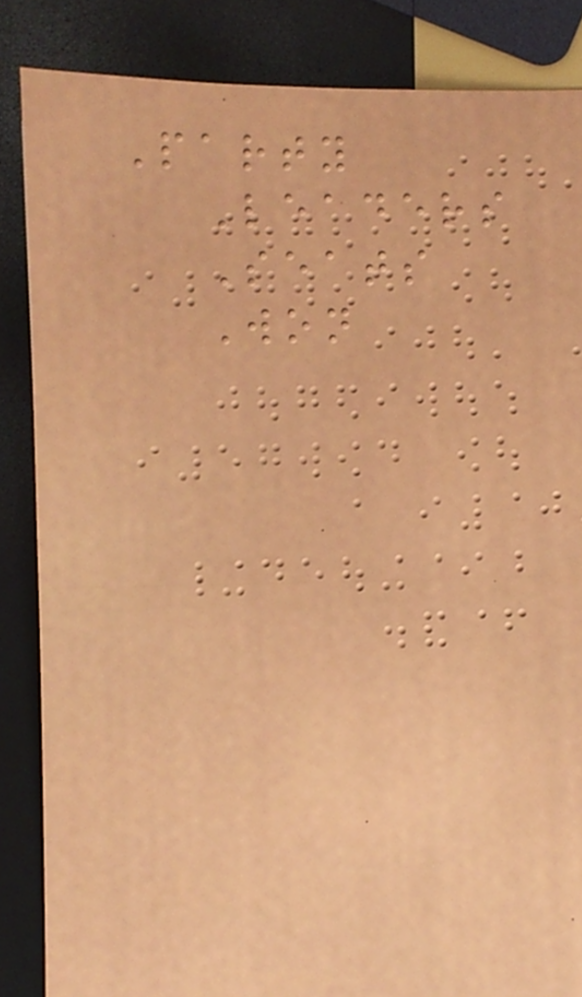Party
Leaders
Seats
Won
